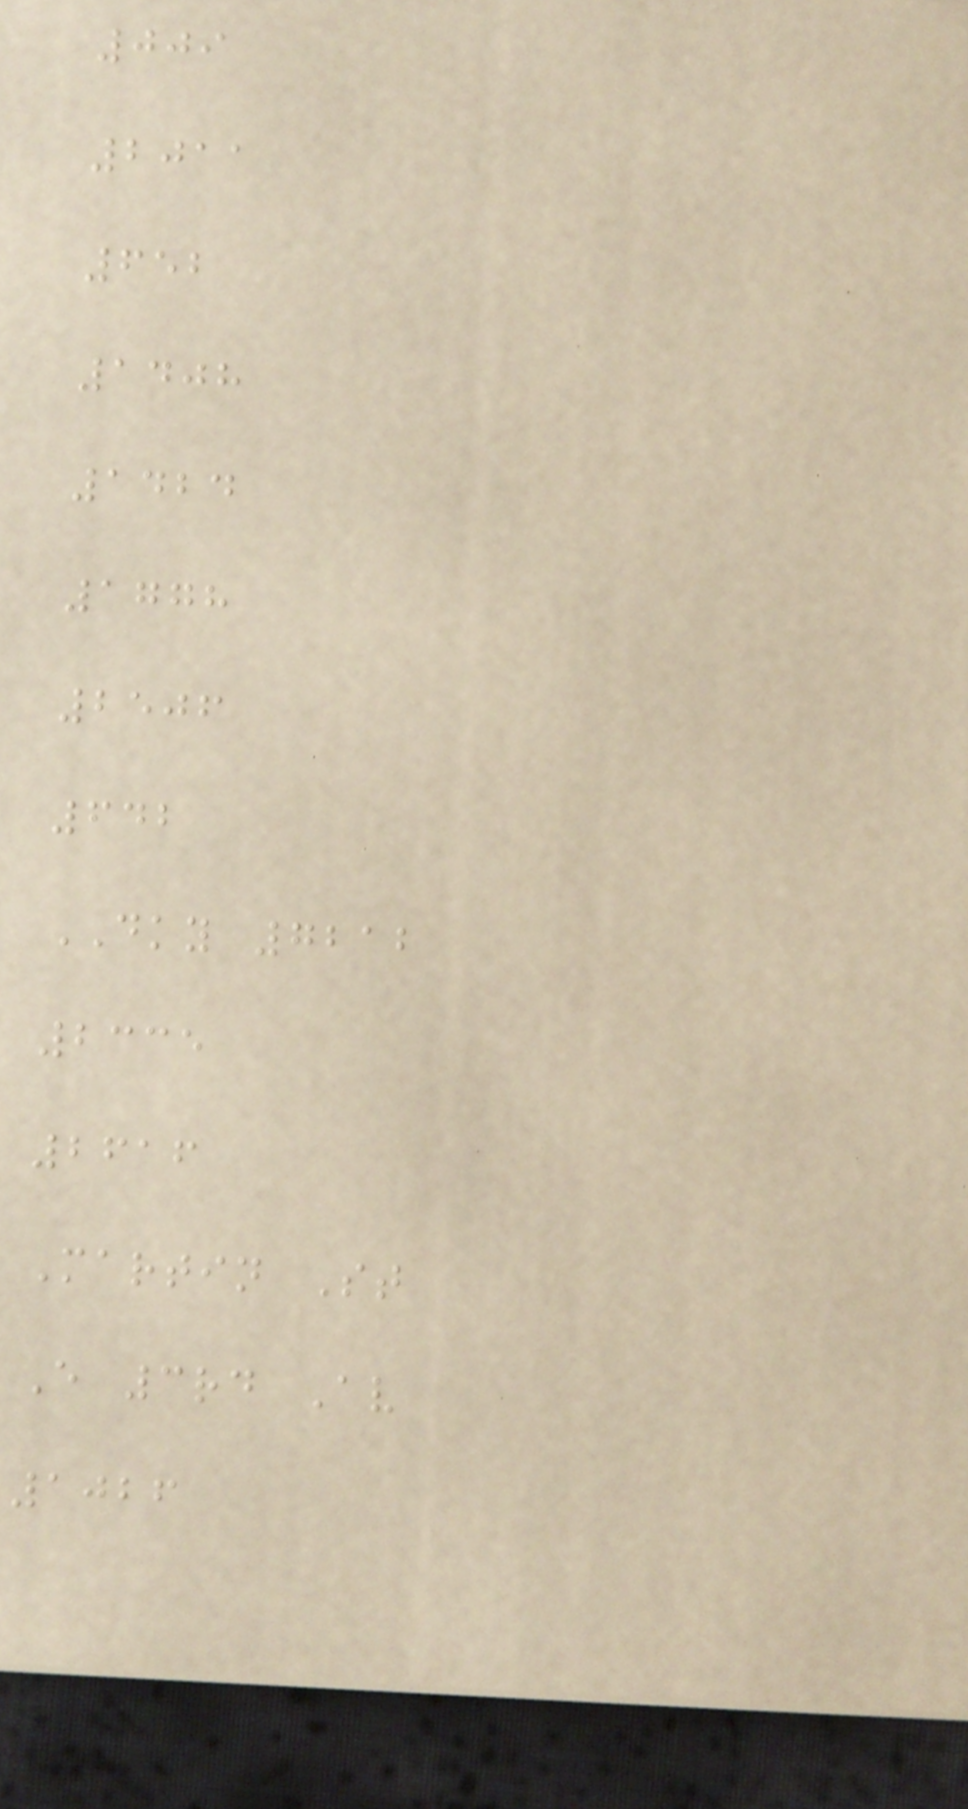009
2011
652
1408
1424
1778
2506
642
DKY 7212
2335
2616
Martin St
E 3rd Av
1026
